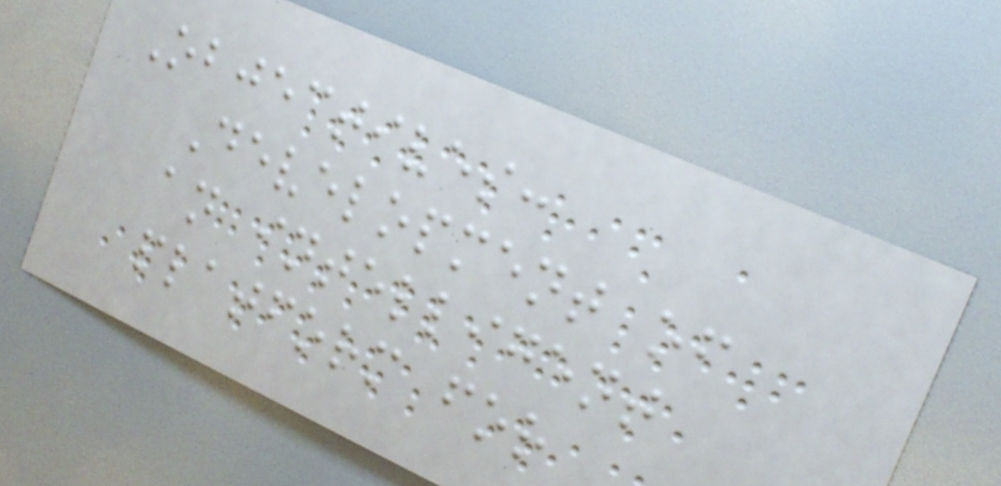Objectives:
Development of
an intelligent
platform for
